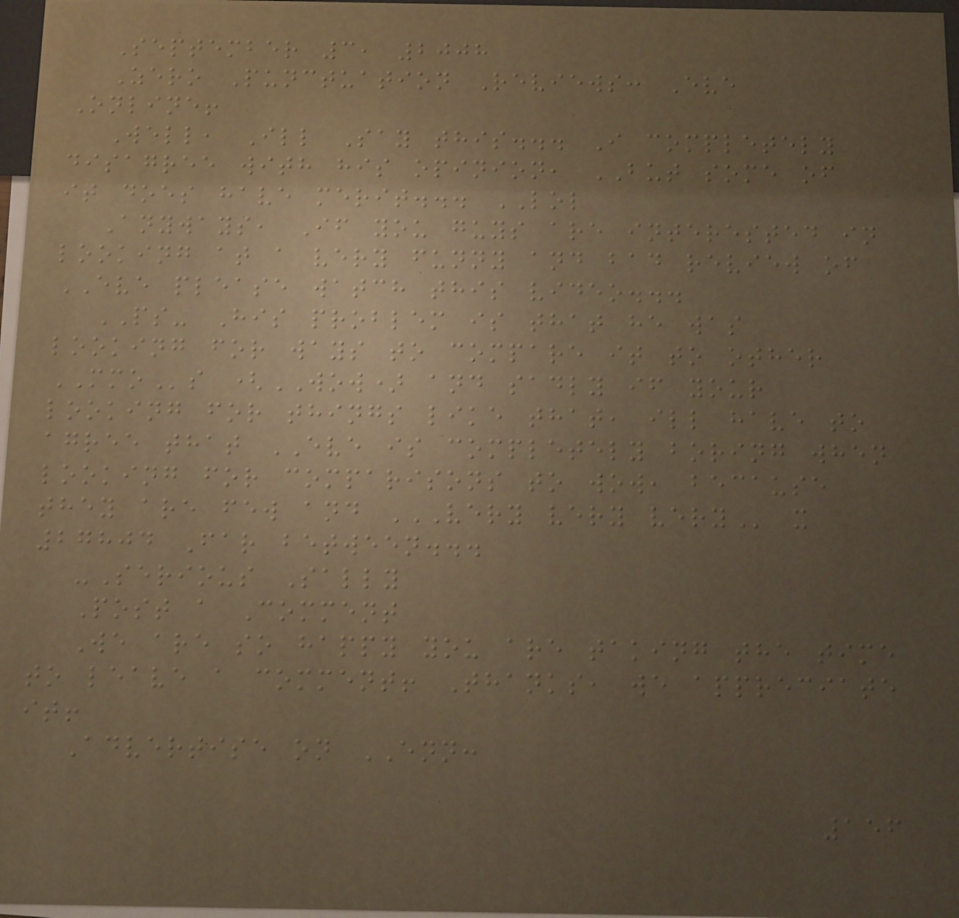September 3, 2008
Zero Punctuation Reviews: Eve
Online!
Well, Ill Say this... I completely
disagree with his opinion, BUT some of
it does have merit... LOL
Anyways, If you guys are interested in
looking at a very funny and bad review of
EVE please watch this video...
PS- His problem is that he was
looking for ways to compare it to other
MMOs (WOW) and sadly if your
looking for things like that, ill have to
agree that EVE is completely boring when
looking for comparisons to wow, because
they are few and VERY VERY VERY x
27804 Far between...
-Serious Sally
Post a Comment
We are so happy you are taking the time
to leave a comment! Thanks, we appreciate
it!
Advertise on ENN:
156
